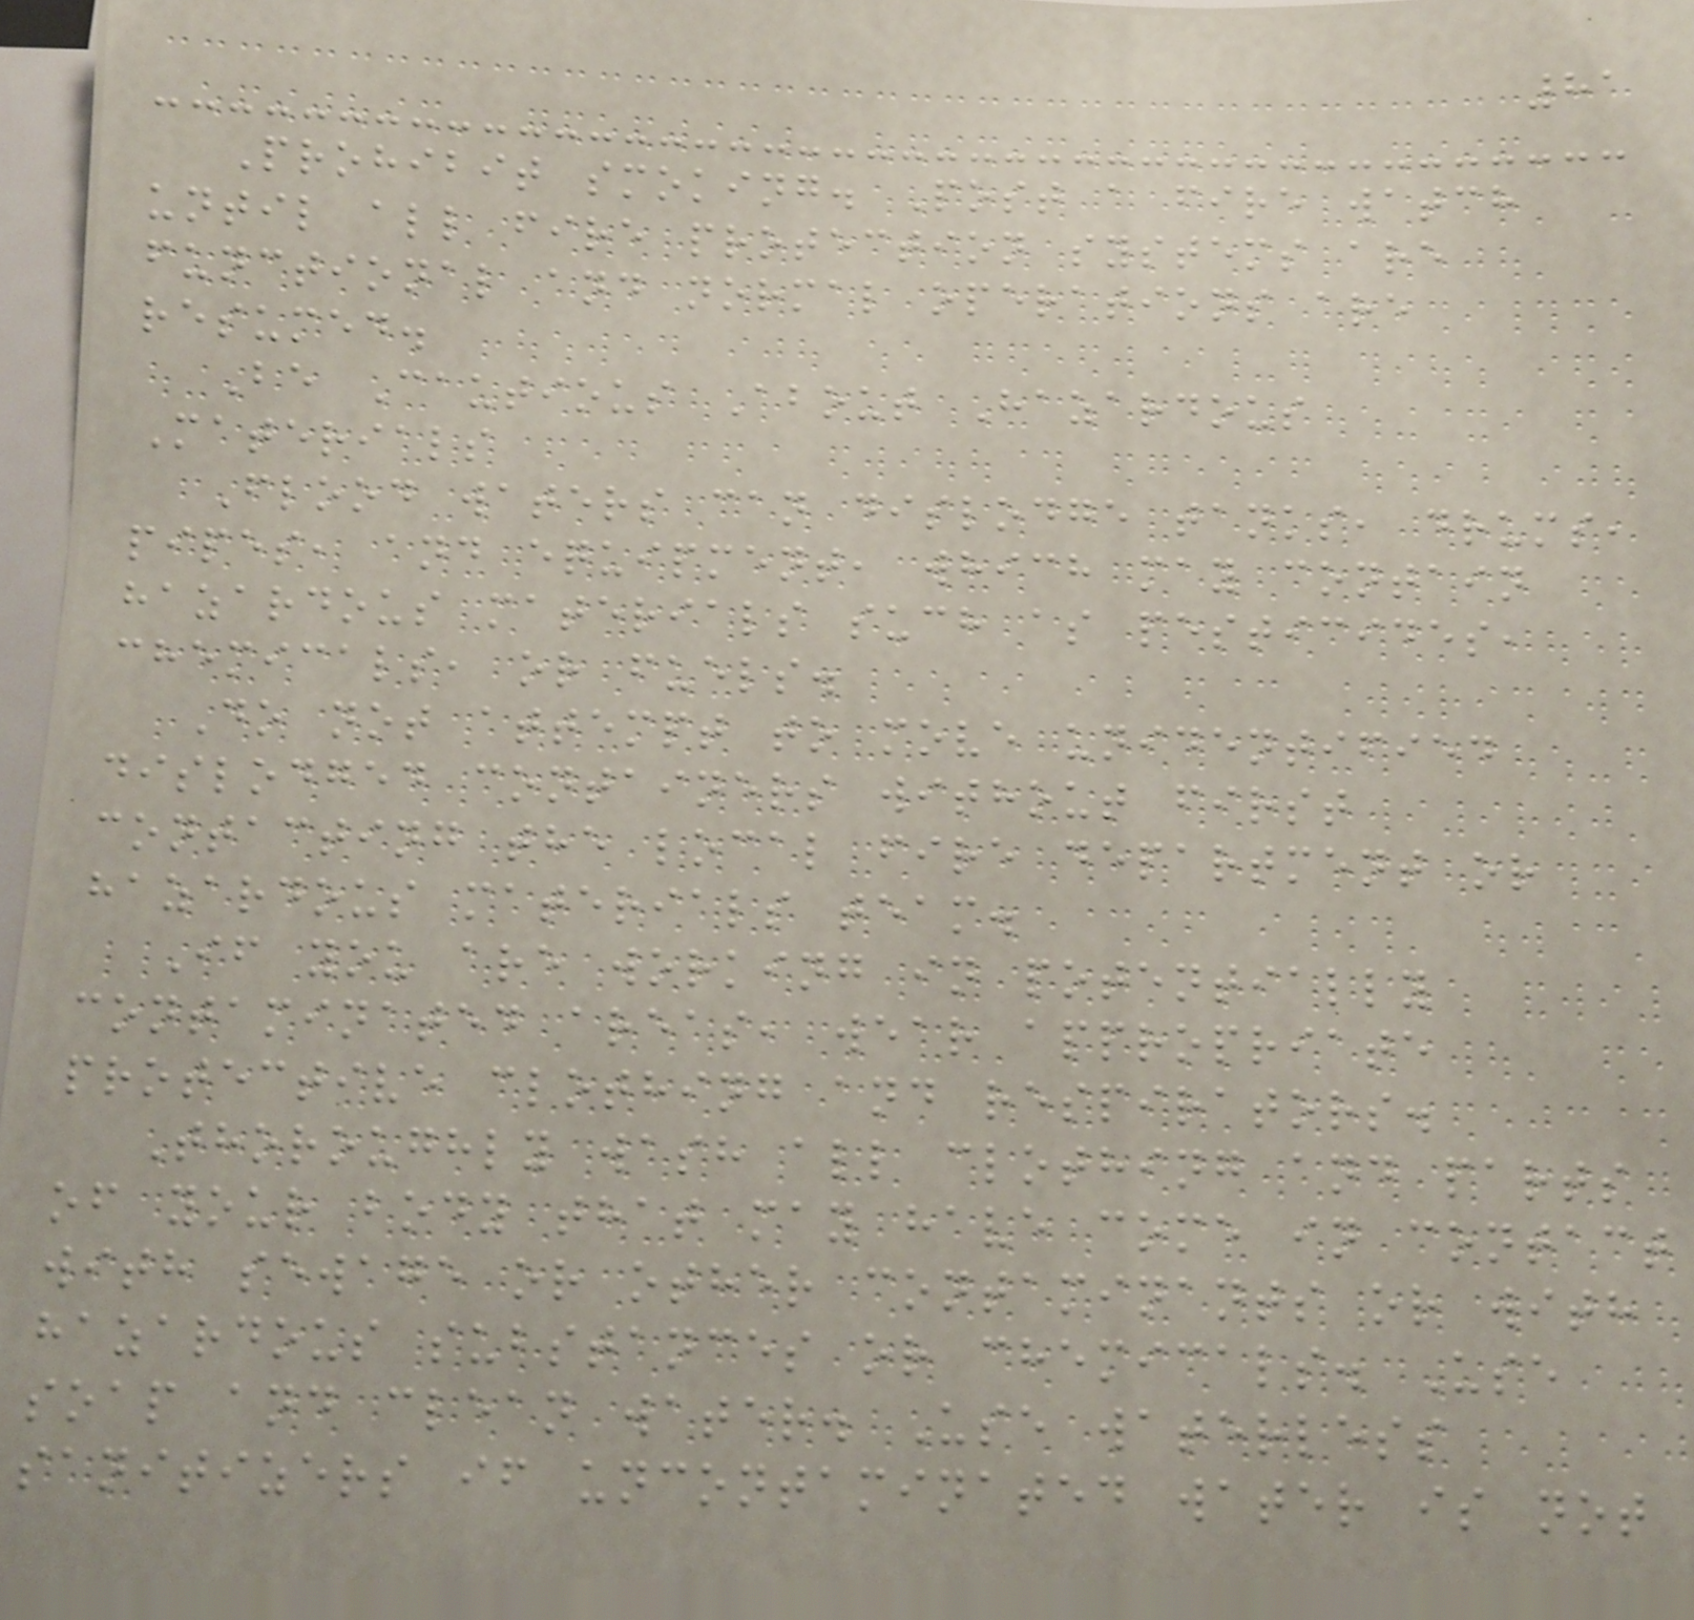81
Prohibit smoking. Post a fire watch
until all fire protection systems are
functional and normal operations are
resumed.
Be Cautious About Hazardous
Materials
Flood waters can dislodge tanks, drums,
pipes, and equipment, which may contain
hazardous materials such as pesticides,
chemicals, or fuels.
Do not attempt to move unidentified
dislodged containers without first
contacting the local fire department or
hazardous materials team.
If you are working in potentially
contaminated areas, wear appropriate
protective clothing and respirators.
Thoroughly wash all clothing and parts
of your body that may have come in contact
with sewage or other contaminants or with
hazardous substances or chemicals. Use
soap and clean water. Use waterless
sanitizers if uncontaminated water is not
